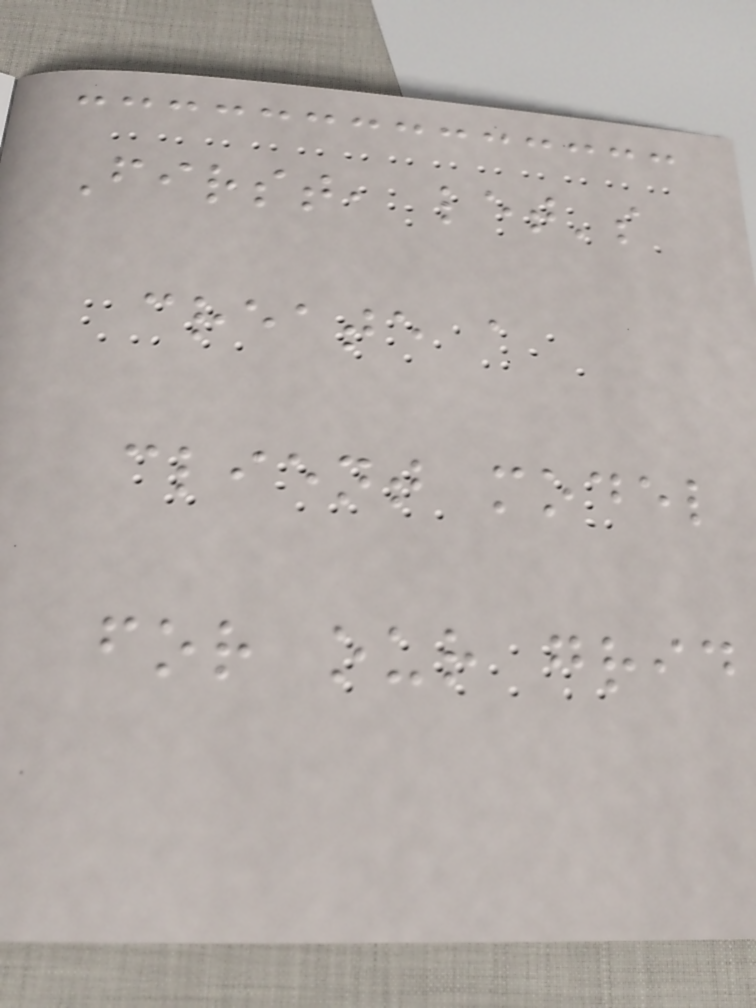First, let's
create a
client model
for our grid
